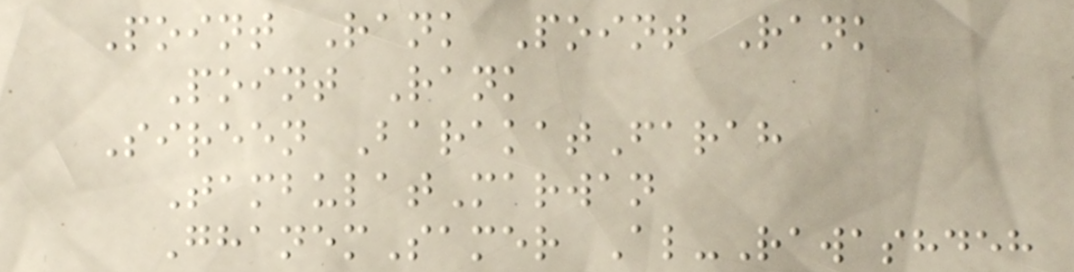Point Rank Point Rank
Point Rank
Sireen BarakatFarah
TambulatMarwan
GhanemSamer Al-Rawashdeh
